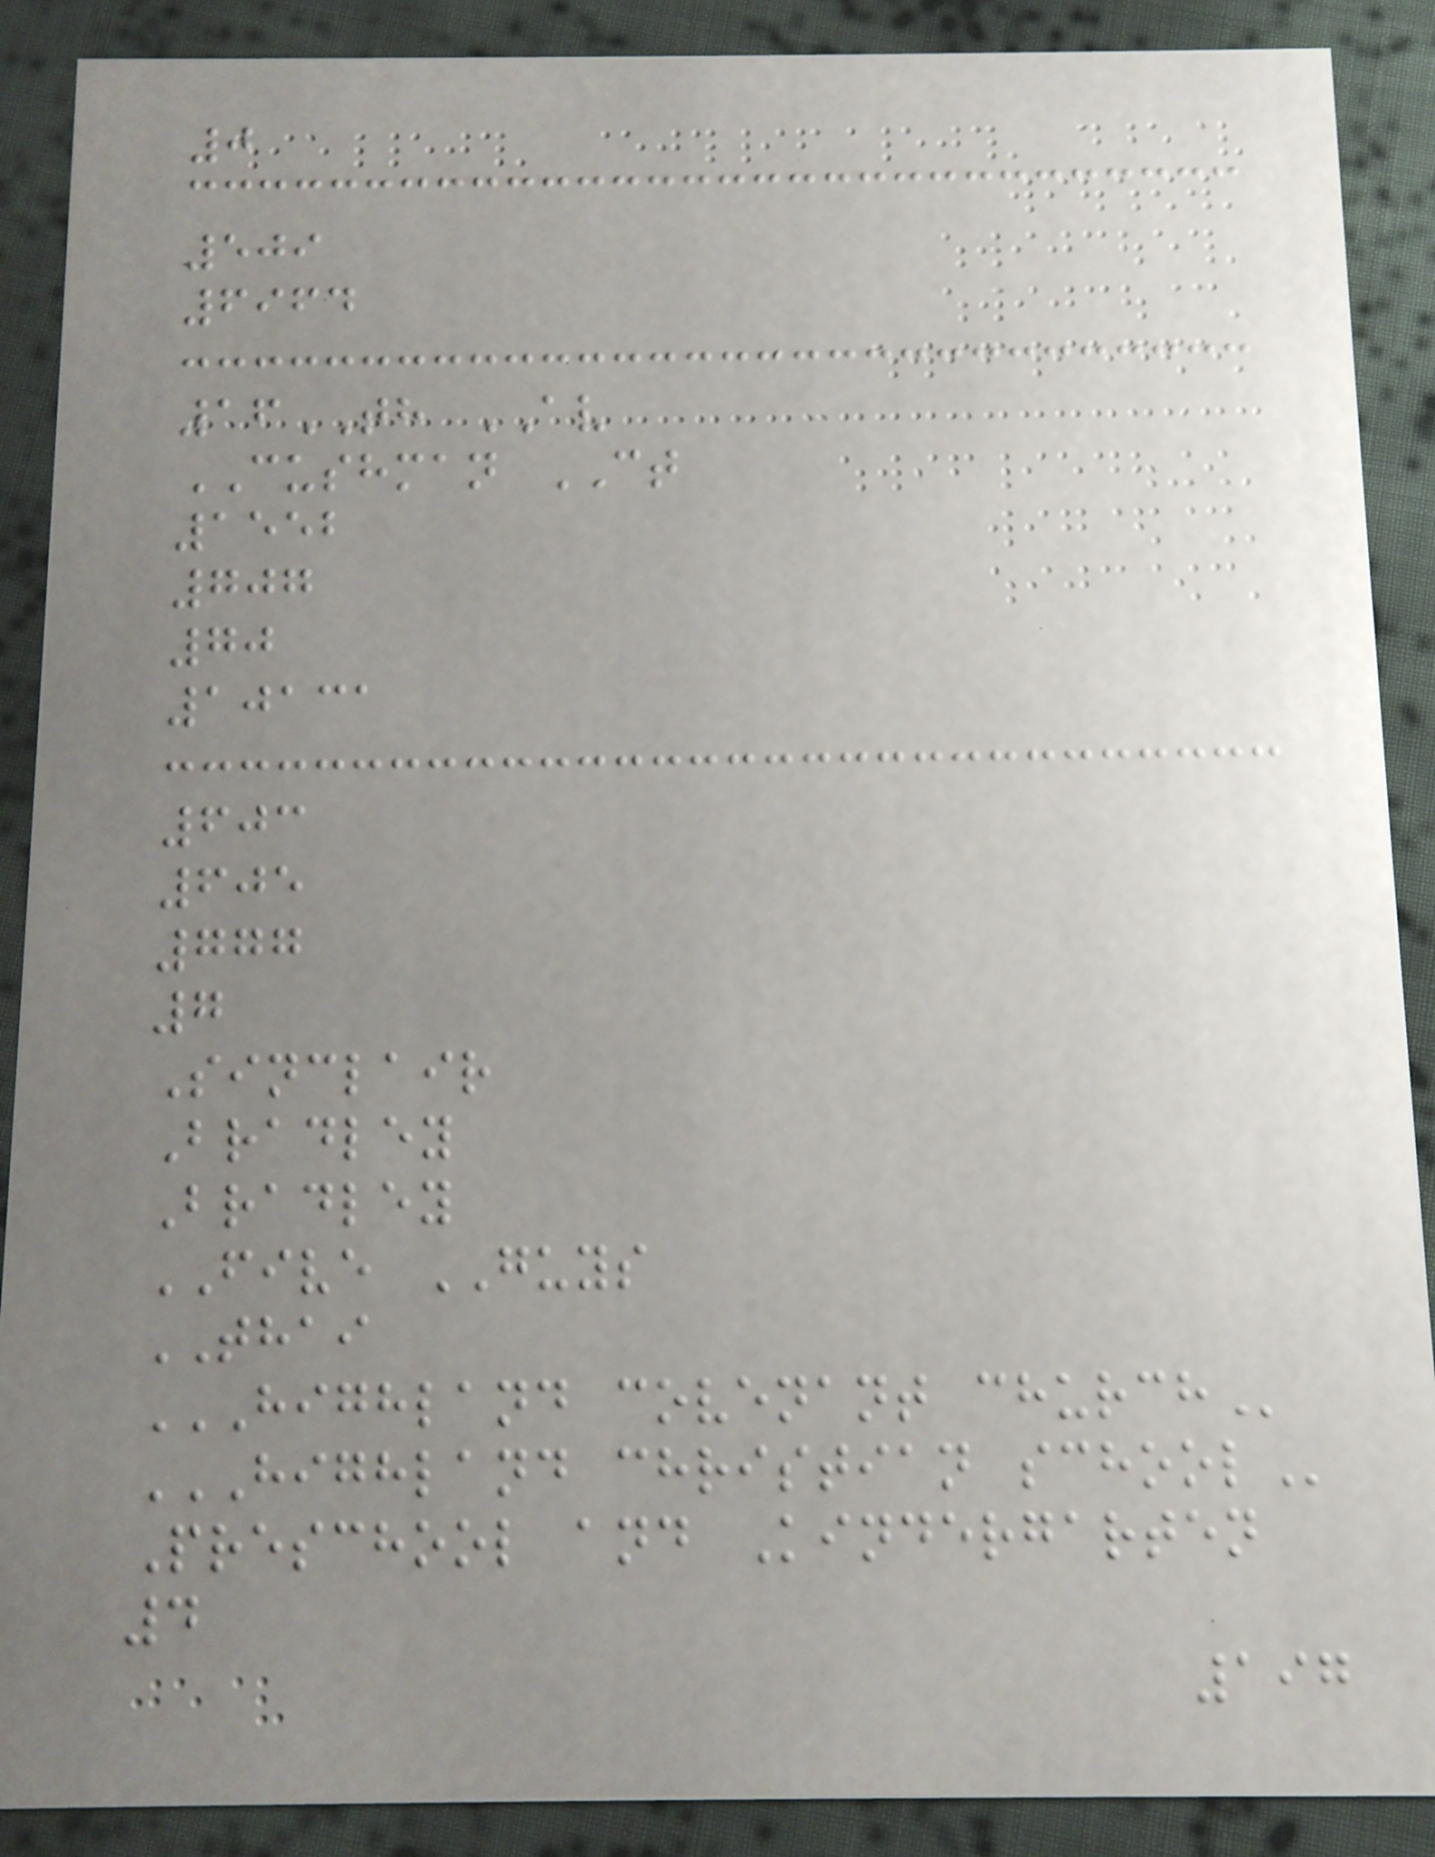0
509
6964
16TH AV
CUSHMAN CT
1552
707
70
10131
603
605
777
7
Sinclair
Bradley
Bradley
FIVE GUYS
THAI
HIGHLAND COVENANT CHURCH
HIGHLAND CHRISTIAN SCHOOL
Preschool and Kindergarten
4
197
